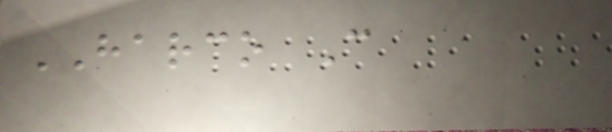HARCO C
